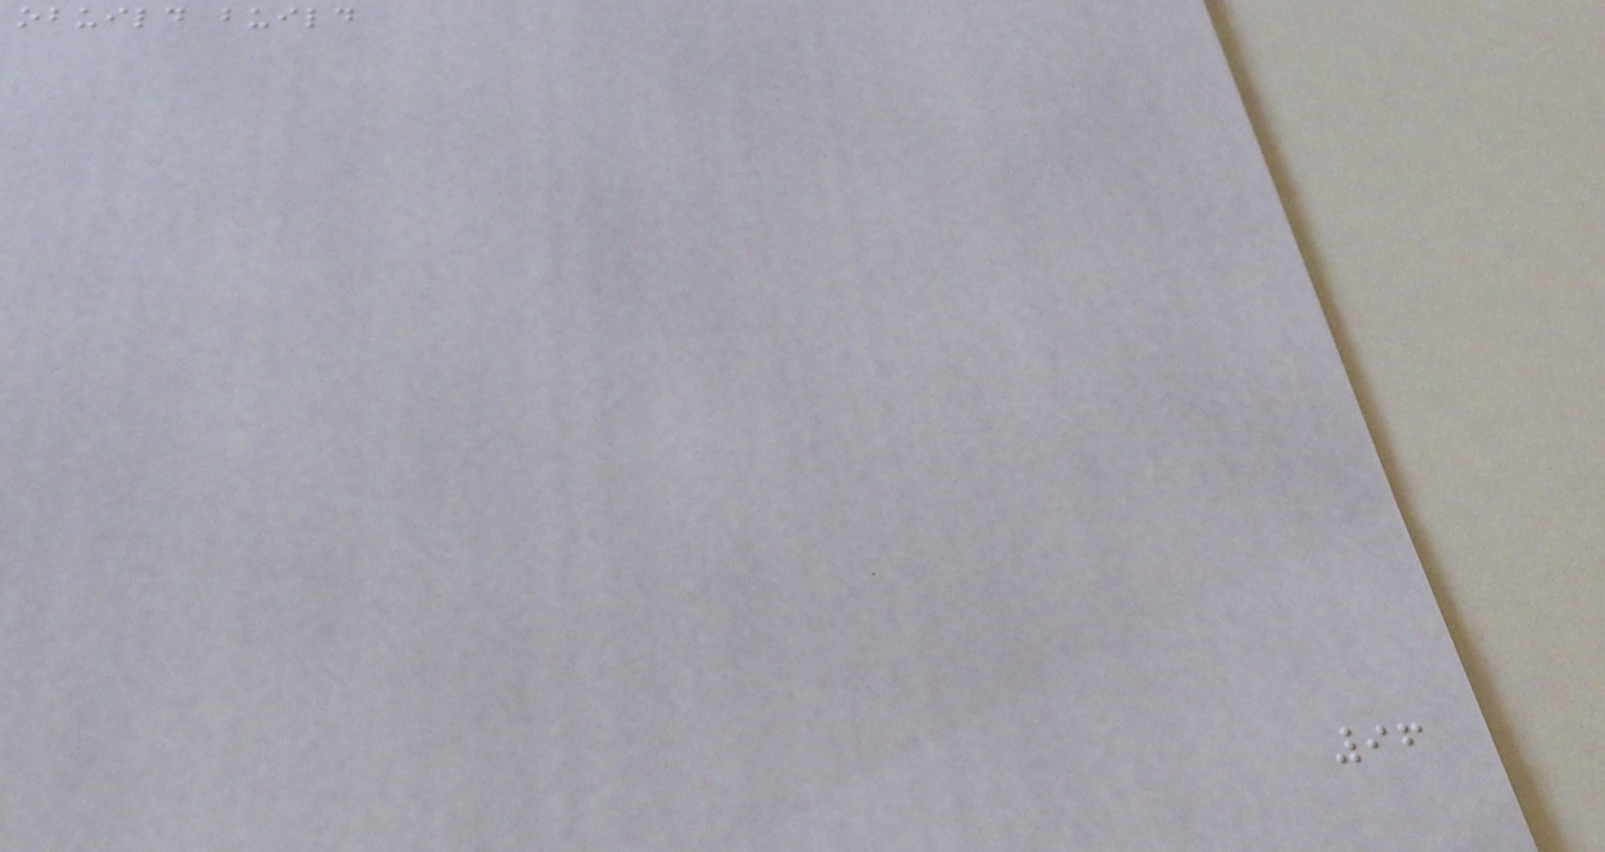obuild build
96
